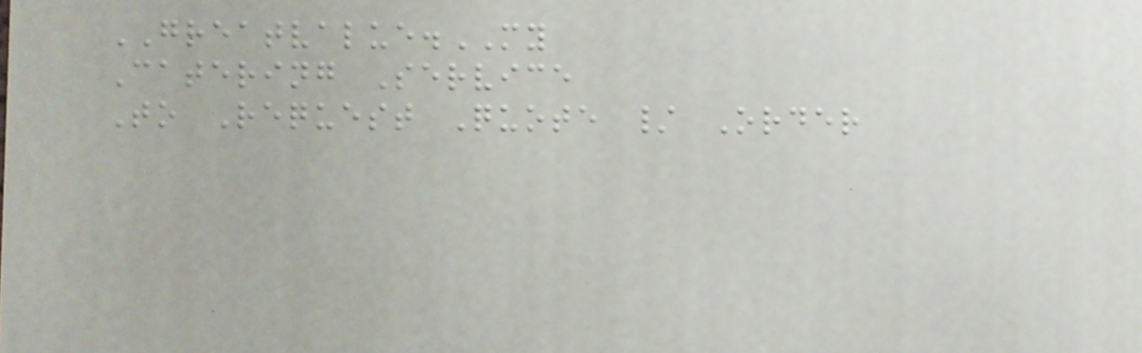GREATVALUE.MY
Catering Service
To Request Quote / Order
